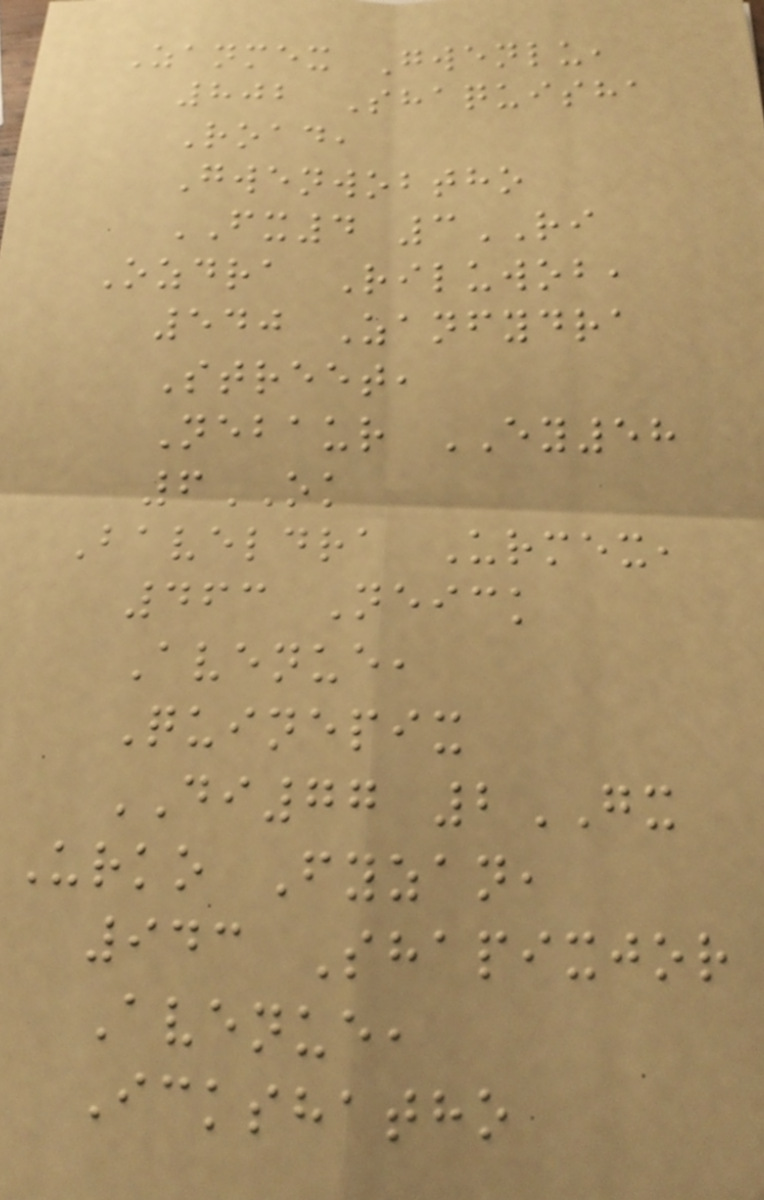Zanmex Gwenlu,
802 Shaquisha
Road,
Gwenwobtho
FX4 3RI
Ozdra Riluwob,
540 Zanfydra
Street,
Nebaur EY58
6OK
Baveldra Urmex,
463 Neick
Avenue,
Quinepix
DI77 2GX
Urko Fyzan,
943 Shapixjor
Avenue,
Ickshatho
